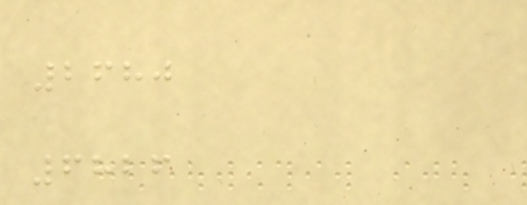2680
6826
